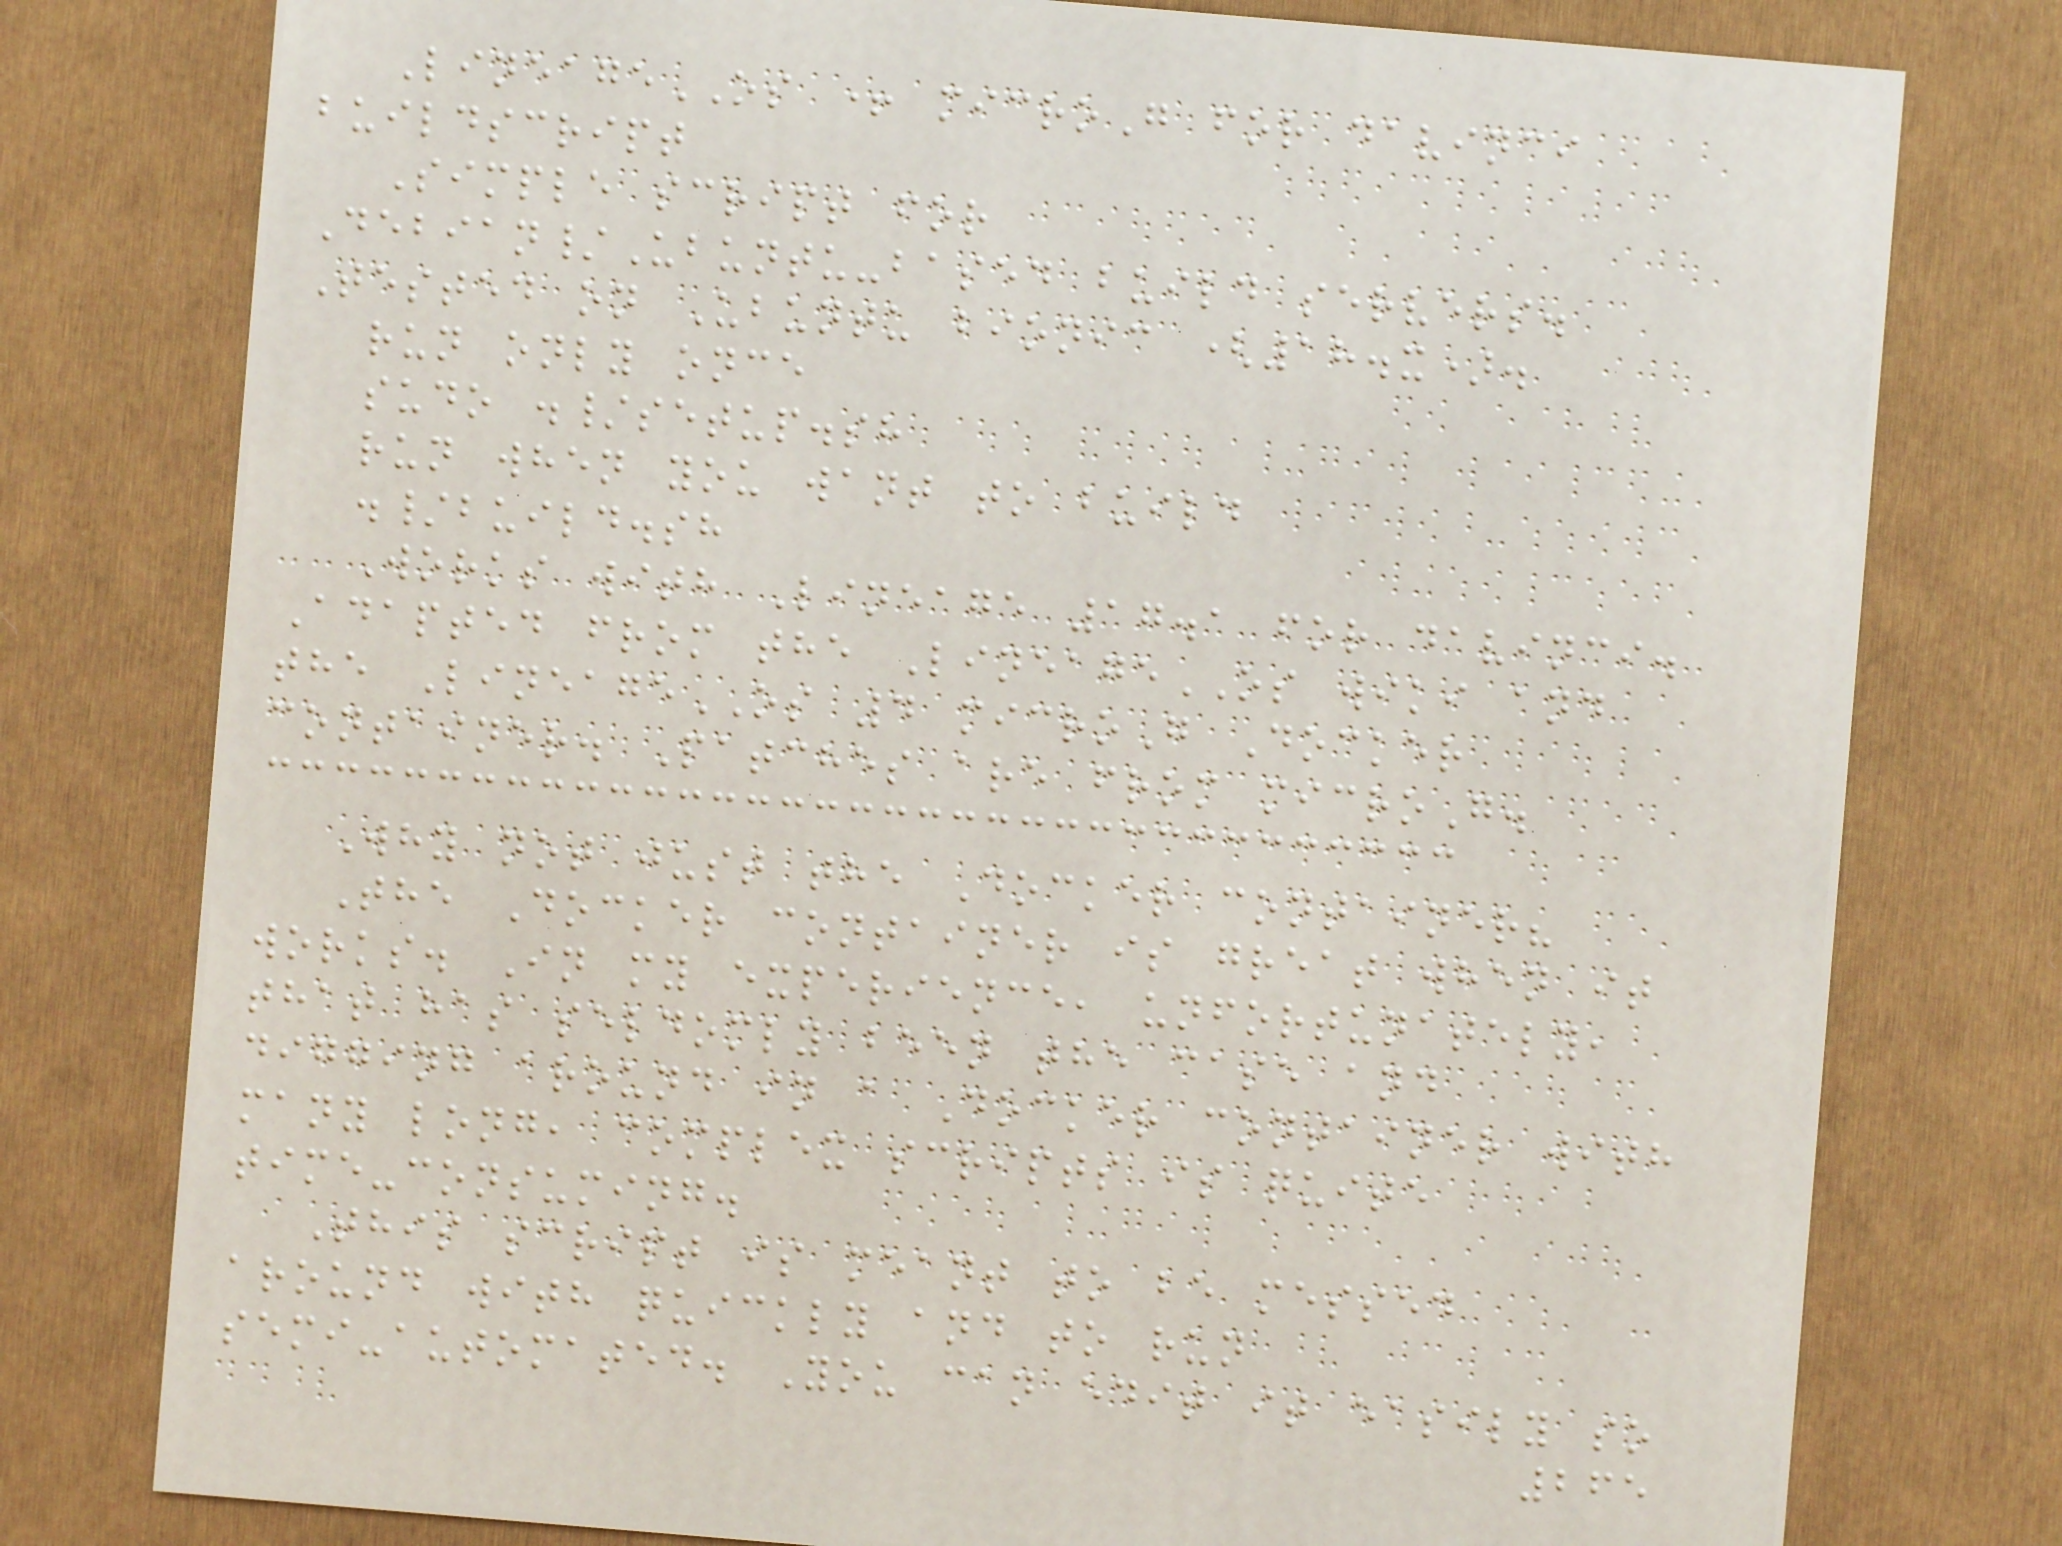LineageOS + microG for davinci
buildscript
Simple script for
Debian/Ubuntu-based build servers.
Tested on Ubuntu bionic (18.x).
run only once
sudo ./setup.sh
run when you want to build
./build.sh
Works with Lineage 17.1 for davinci.
Adapted from the LineageOS wiki and
the LineageOS 4 microG Docker
container. Patches are from microG.
Why not just the Docker container?
The Docker container is great when it
works. In my experience, unfortunately,
that has seldomly been the case and
digging around in a Docker container with
many long, complex scripts is quite
time-consuming.
This script is meant to be messed
around with quickly and to run
semi-automated. You can edit it easily so
265
